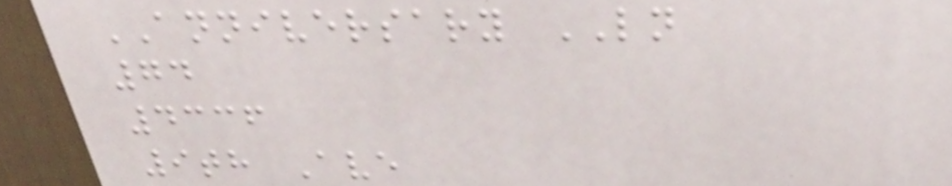ANNIVERSARY LN
74
4336
9th Ave
